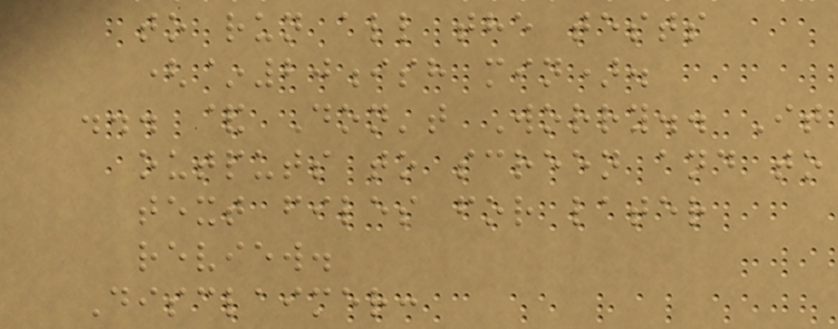to run all the tests
(~20ish min).
... & Don't Worry.. It
outputs to screen and to
text files for later
review.
Disclaimer:
